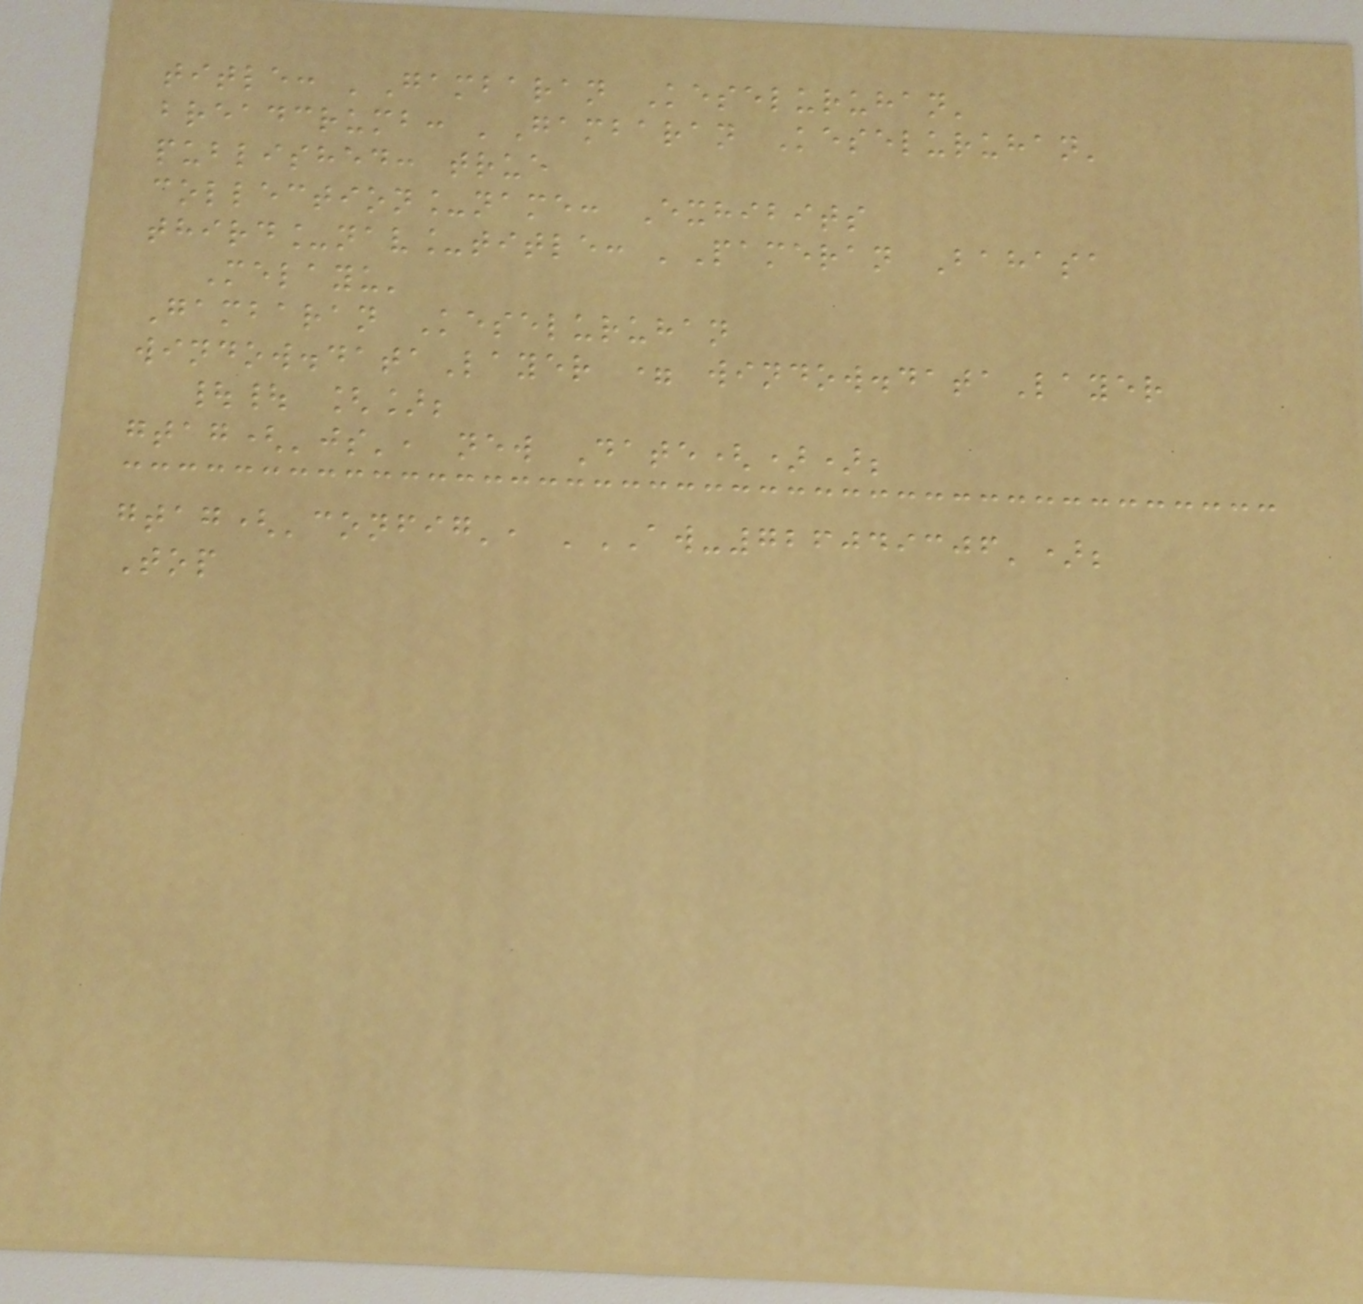title: 'Gambaran Keseluruhan'
breadcrumb: 'Gambaran Keseluruhan'
published: true
collection_name: Exhibits
third_nav_title: 'Pameran Bahasa
Melayu'
Gambaran Keseluruhan
window.dataLayer = window.dataLayer
|| [];
gtag('js', new Date());
gtag('config', 'AW-726049306');
Top
